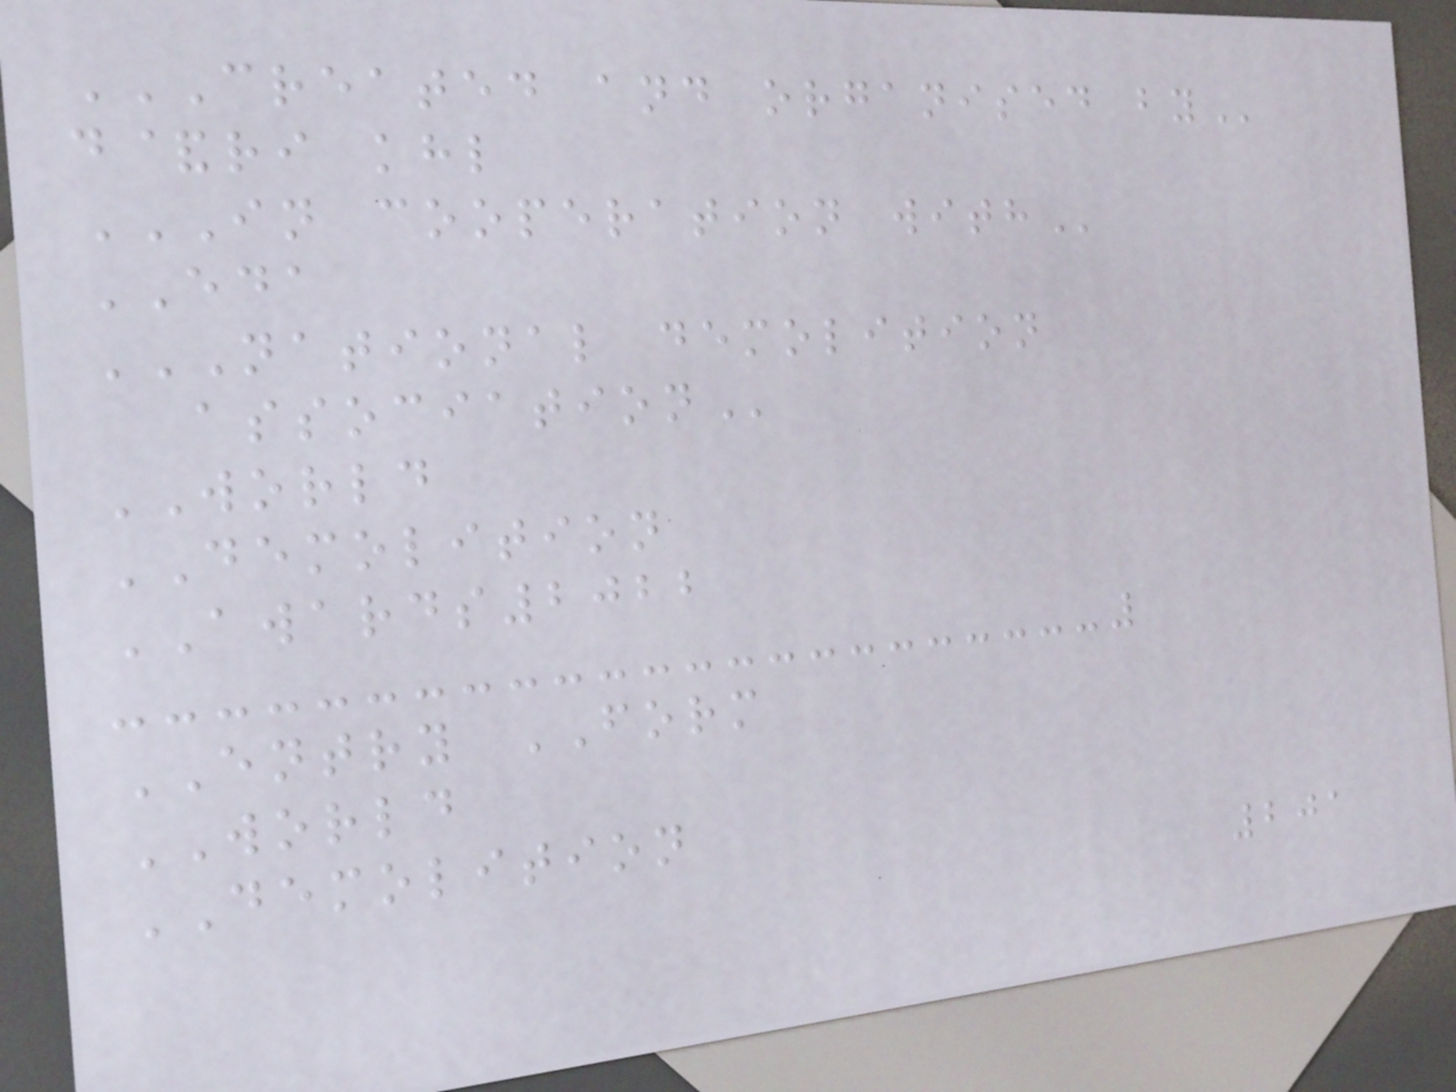CREATED AND ORGANISED BY
d&ri khl
IN COOPERATION WITH
EDA
NATIONAL DEMOLITION
ASSOCIATION
WORLD
DEMOLITION
AWARDS2022
ENTRY FORM
WORLD
DEMOLITION
201
